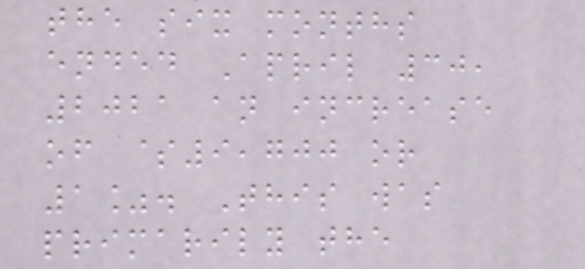the six months
ended April 30,
2021 an increase
of $9,700 or
1%. This was
primarily the
